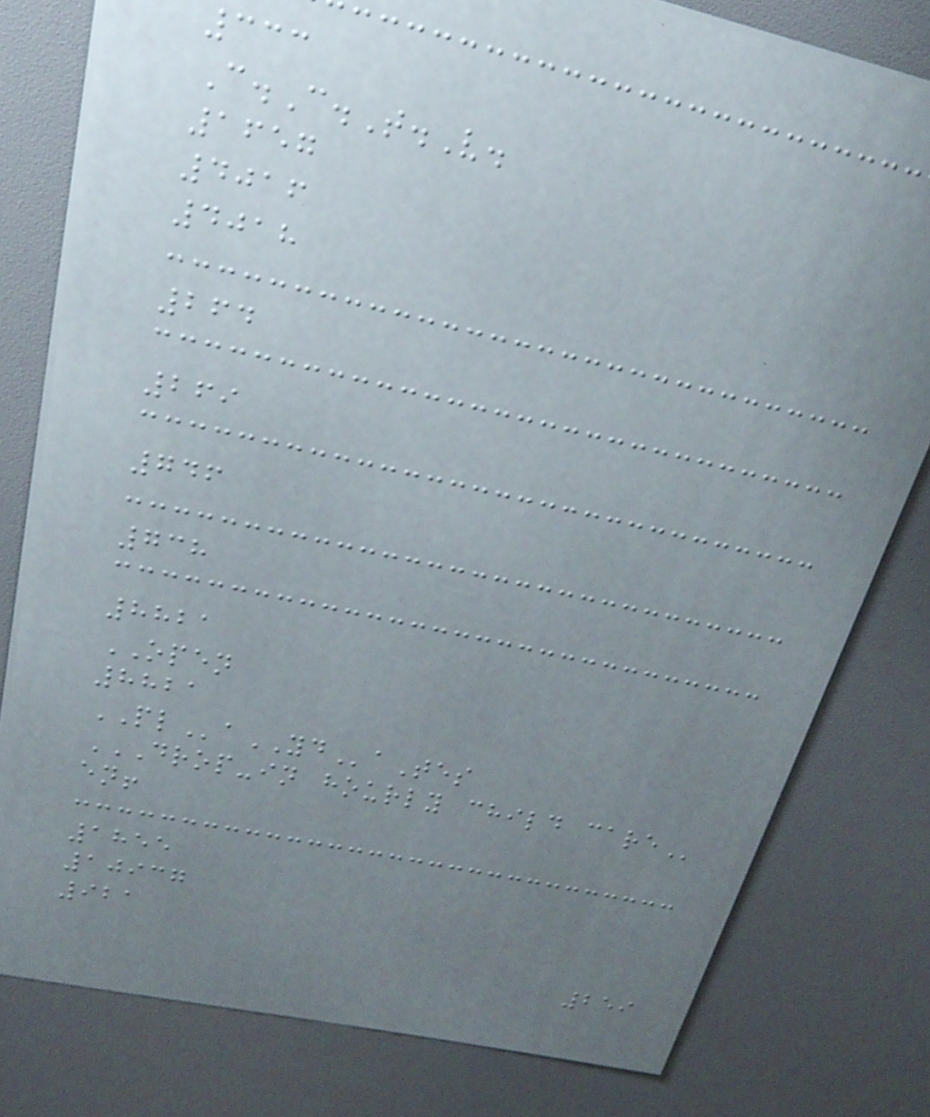333
C.C.T.V.
1657
4016
4018
264
269
746
738
8821
OPEN
8821
PLaYDaTes
DROP-IN HOURLY CHILD CARE
en!
1855
10937
921
259
